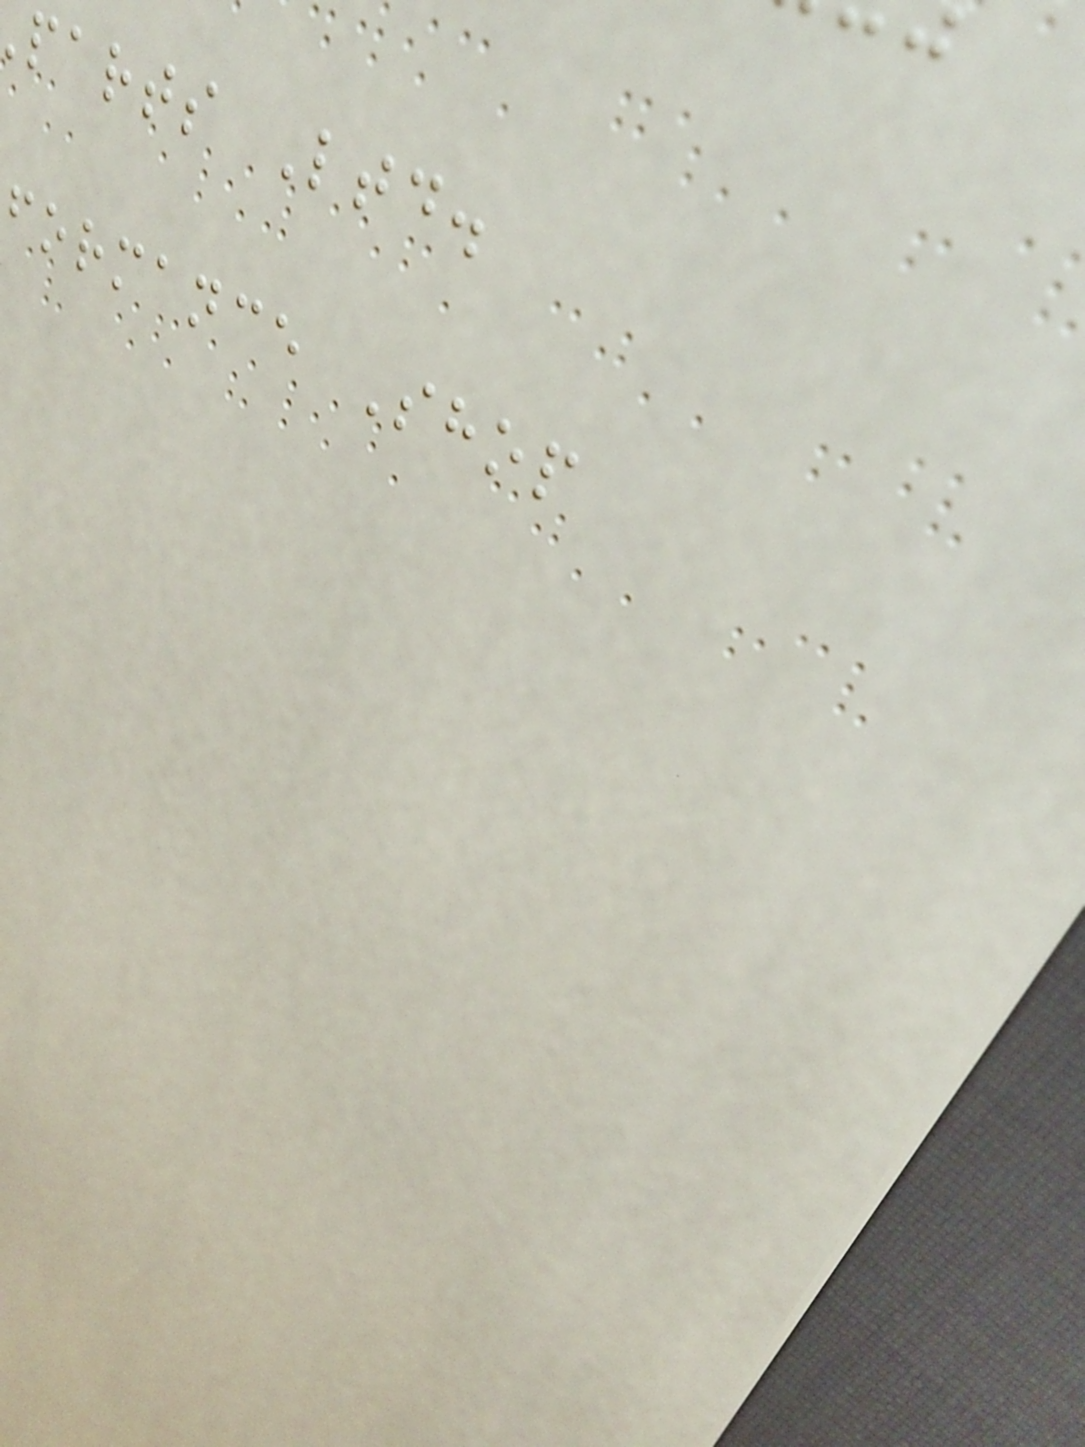parts Ltd.
formance Shop
